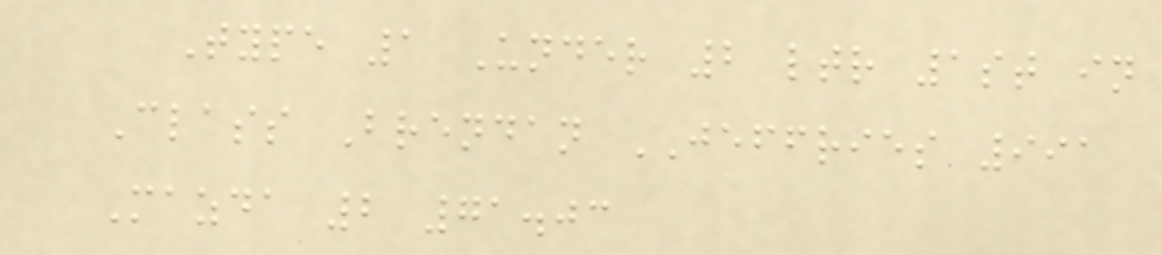Type 1 Under 2 ltr 1st in
Class Brendan JEFFRIES 991
Mazda 2 71.03
